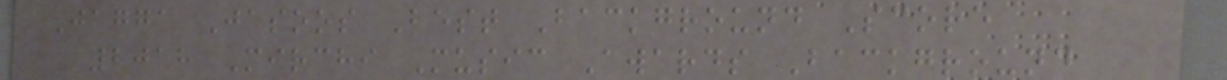Jagga Jasoos Best Background Score
2018 Mirchi Music Awards Background
